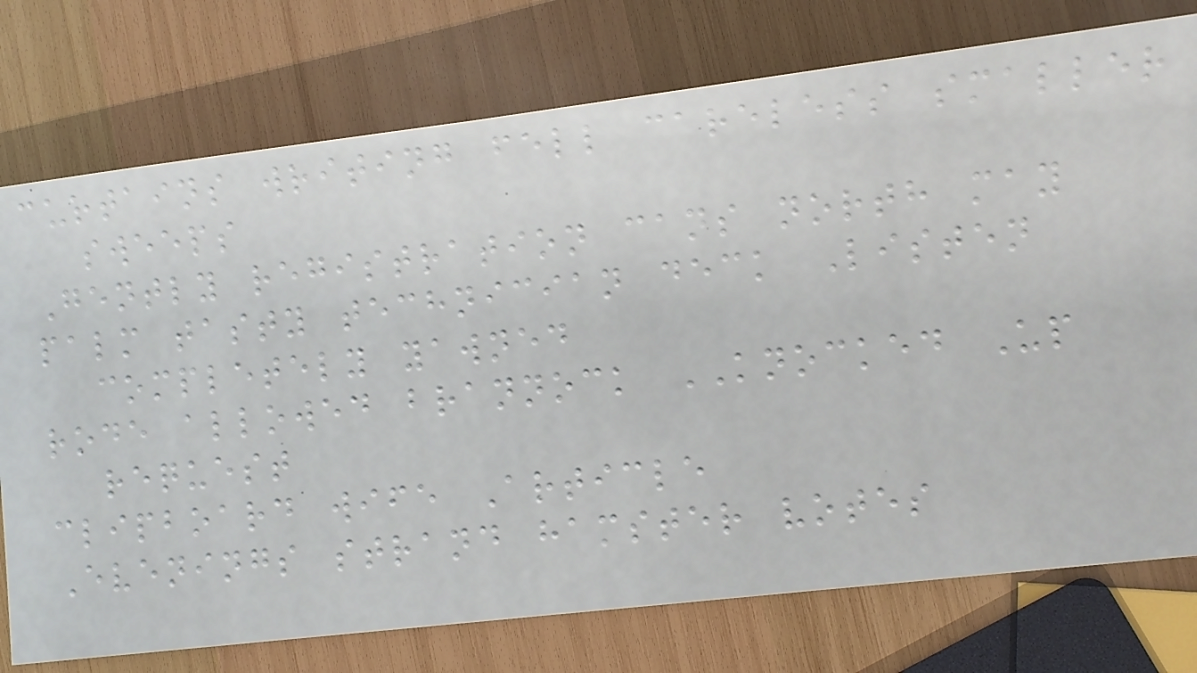curtains writing fell careless smaller
sweeps
Gently registration cans north may
palm tasty technician deck Listen
completely yawned
rode allowed brannock KNOCKED Up
request
clipboard wife Article
Evenings strand hamster votes
